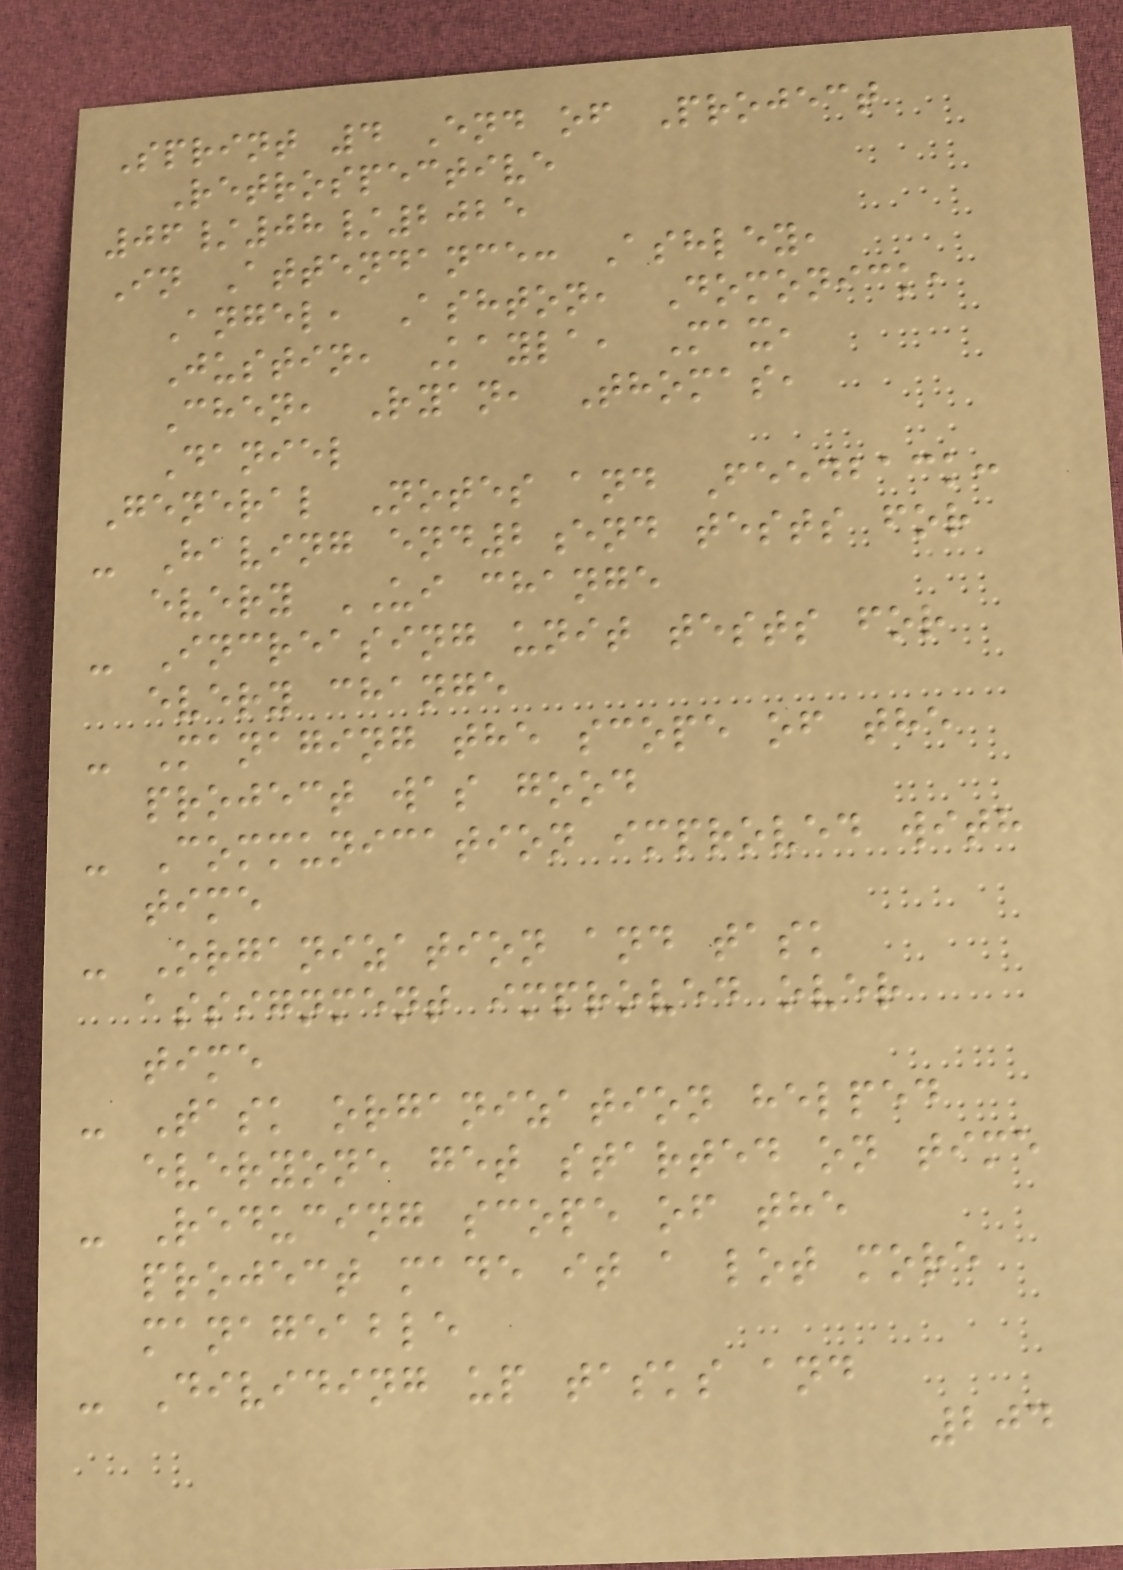Sprint 4 End of Project
Retrospective
06/08/2025
In Attendance: Ashley,
Angel, Ashton, Domonick,
Justin, Kayla, Max,
Chen, Ryan, Thomas,
Daniel
General Notes and Feedback:
- Having end2end tests for
every UI change
- Increasing unit tests for
every change
- Managing the scope of the
project was good
- Communication improved with
time
- Organization and task
assignment improved over
time
- Task organization helped
everyone get started on time
- Reducing scope of the
project made it a lot more
manageable
- Dividing up tasks and
204
